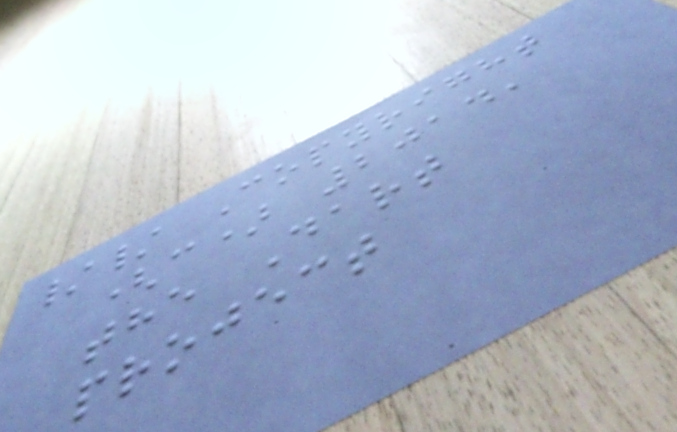// Copyright
(c) 2014,
the Dart
project
